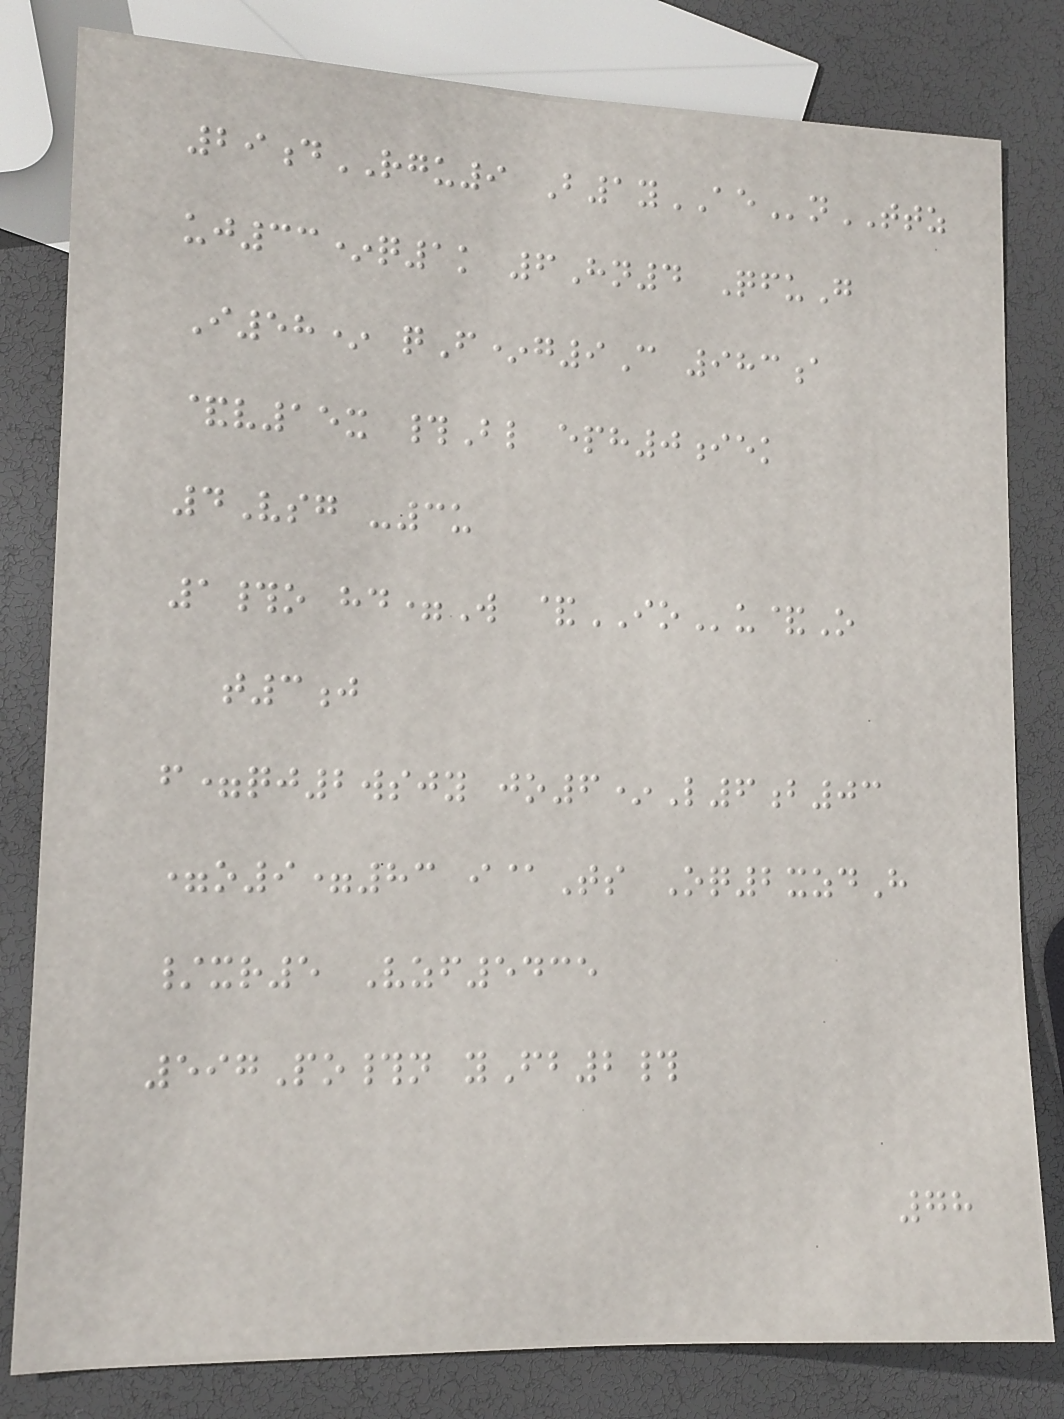29dRGU9 B1yAEnTTZ
uj33*q1k 6Hn4 QfuG
I58* qF*g9C 983a
&v15x #Bl eph0iek
4Vsg -3u
1#o hd=W &IOu&O
t3j
f=qj2wsjy jo6*L6b03
=o9=83 i@Ts Oq2xzdH
/xr5 Vzf5435
597Po#n yFb2#
78
